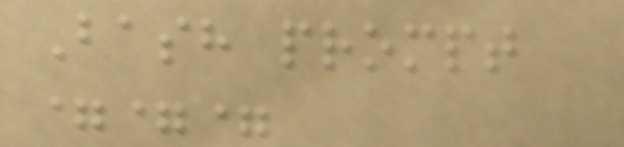Bash prompt
===
